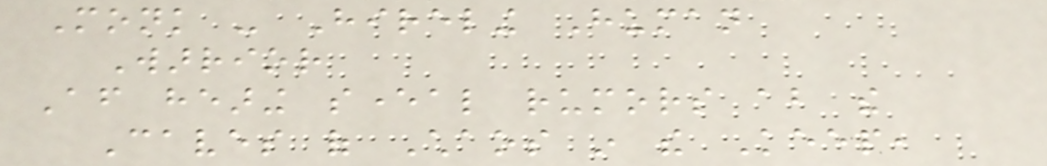Monk - Hireling Human
Warrior
After hearing several rumors about the
Caves of Chaos in the Keep,
